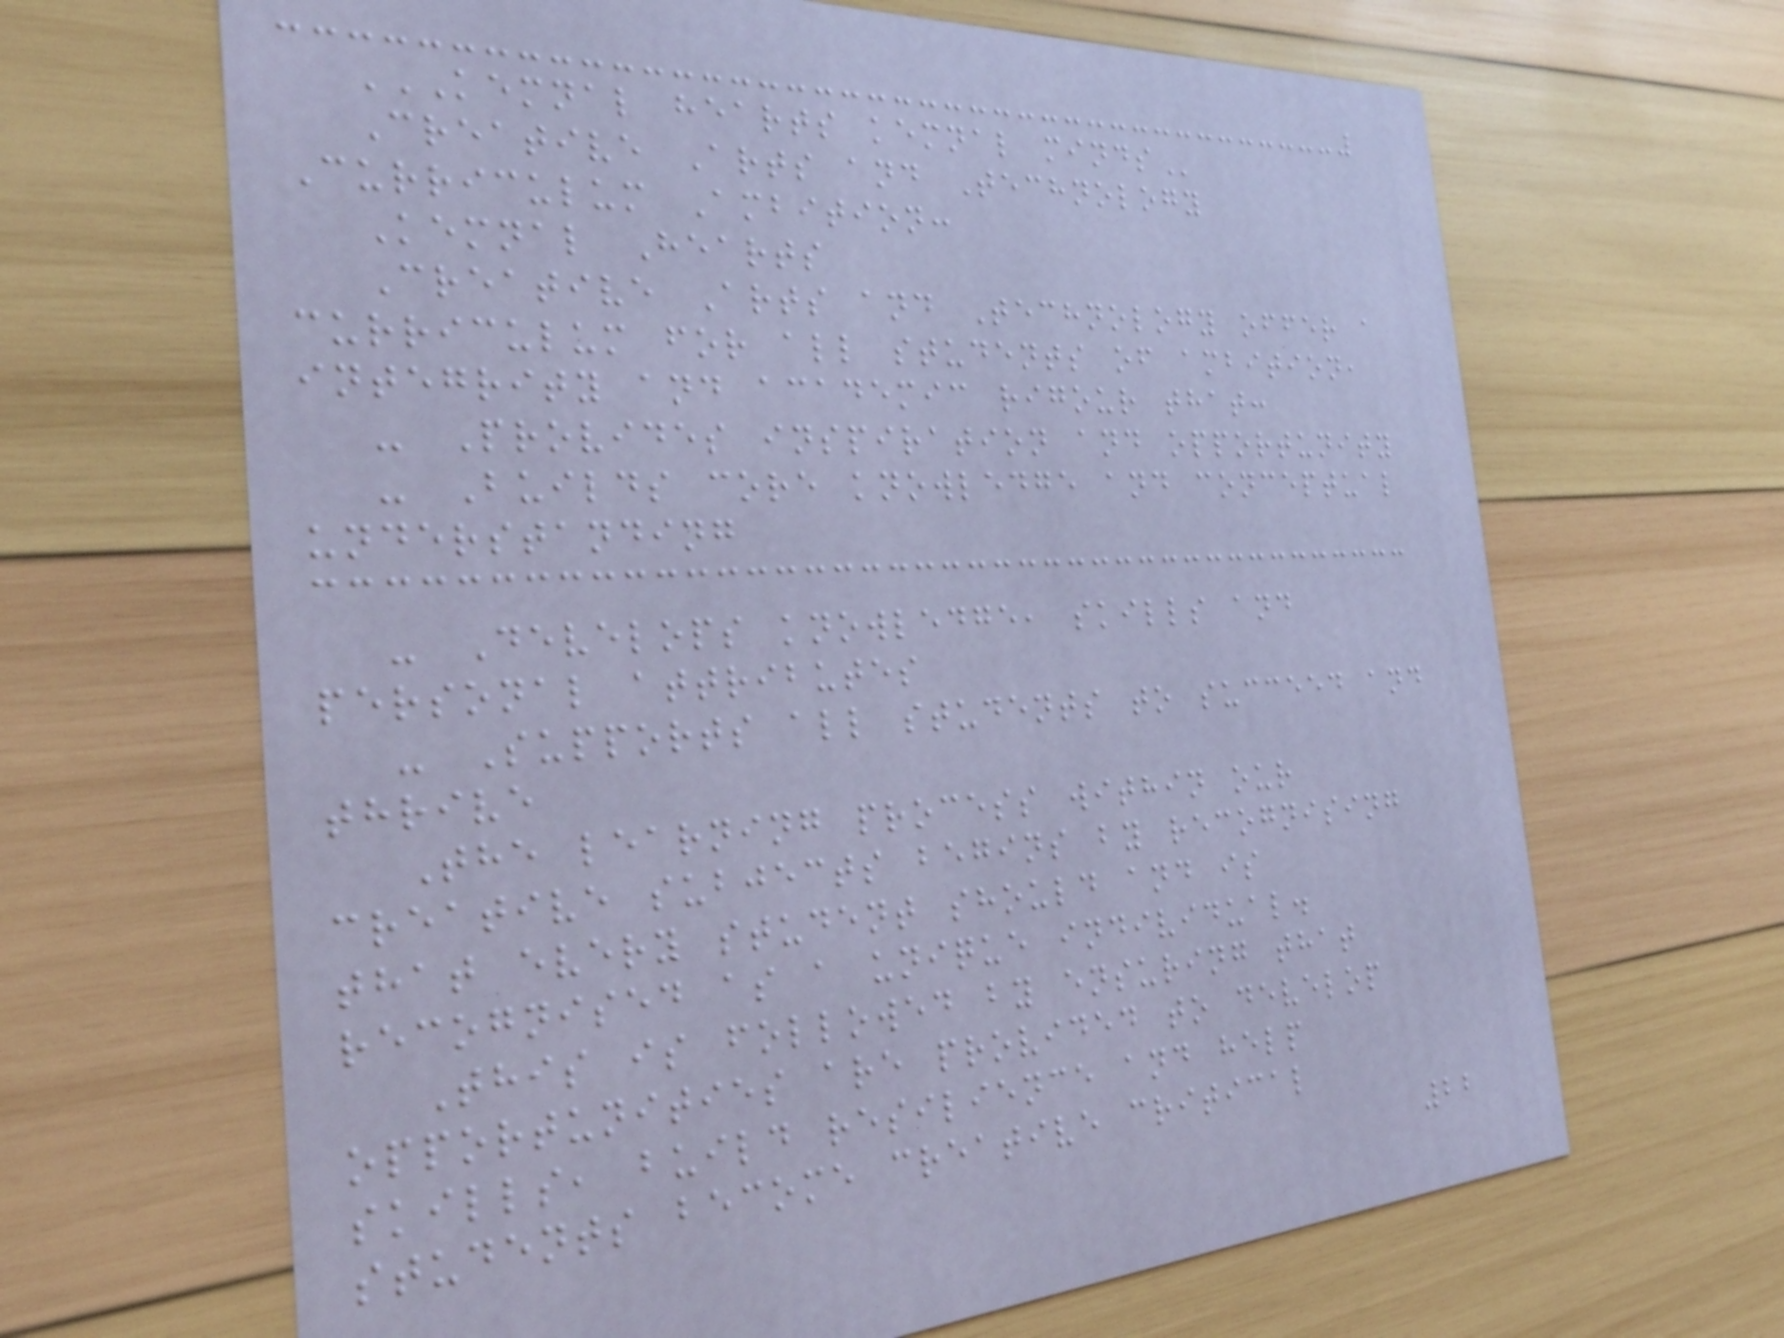KEMNAL HEARTS KEMNAL MINDS
Creative Arts and Technology
Curriculum Ambition:
Kemnal Hearts
Creative Arts and Technology offer a
curriculum for all students of ambition,
integrity and academic rigour that:
- Provides inspiration and opportunity
- Builds core knowledge and conceptual
understanding
- Develops knowledge, skills and
personal attributes
- Supports all students to succeed and
thrive
The learning process within our
creative subjects begins by recognising
that every student should and is
recognised as a unique individual.
This is followed by ensuring that
opportunities are provided to develop
skills, build resilience and help
students become creative critical
22
